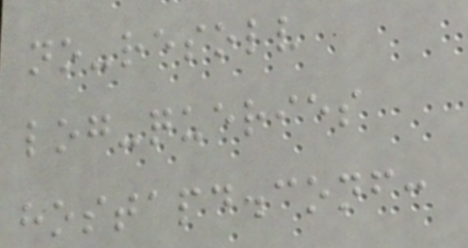no-resolv
log-queries
hostapd.conf:
